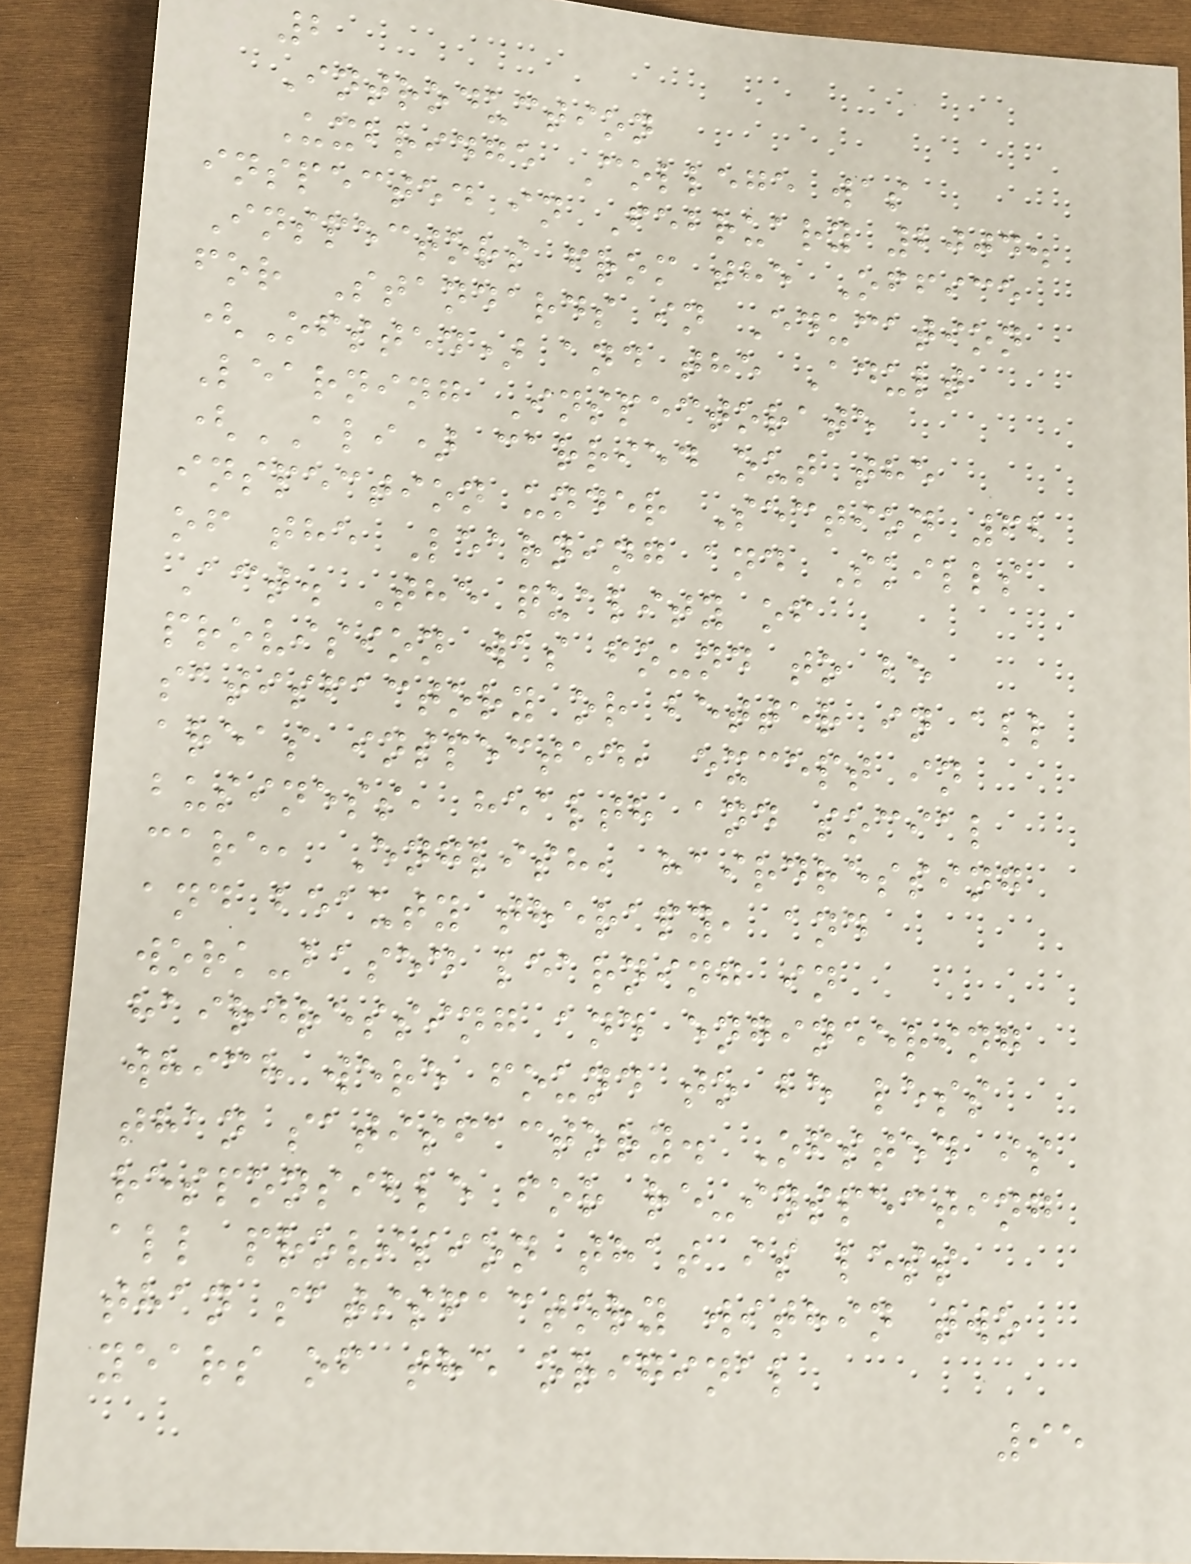2
Introduction
Uxbridge College was
inspected in February 2004.
Inspectors from the Office
for Standards in Education
(Ofsted) and the Adult
Learning Inspectorate
(ALI) carried out the
inspection under Section 62
of the Learning and Skills
Act. The quality of
provision was found to be
satisfactory or better in all
areas inspected, except in
business, health and social
care, English, hairdressing
and beauty therapy, and
work-based learning in
hairdressing and engineering
which were found to be less
than satisfactory. Ofsted is
responsible for re-inspecting
all provision that is less
than satisfactory within two
years of the original
95
